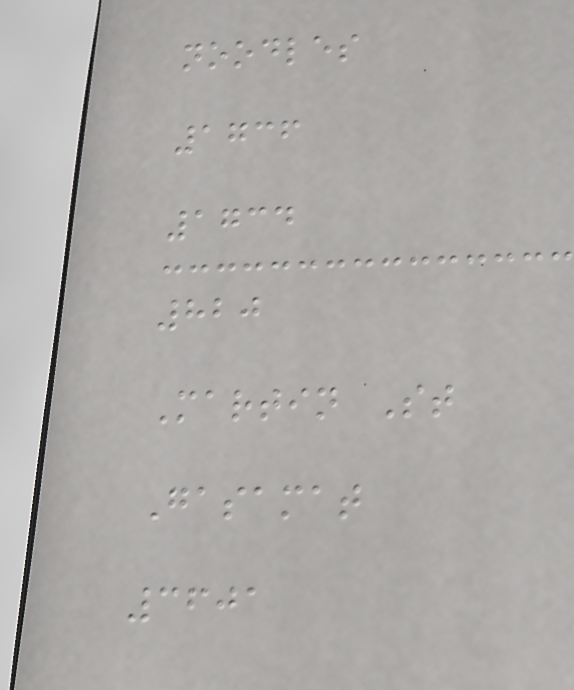noodles
1736
1734
820
Martin St
Gasamat
3601
